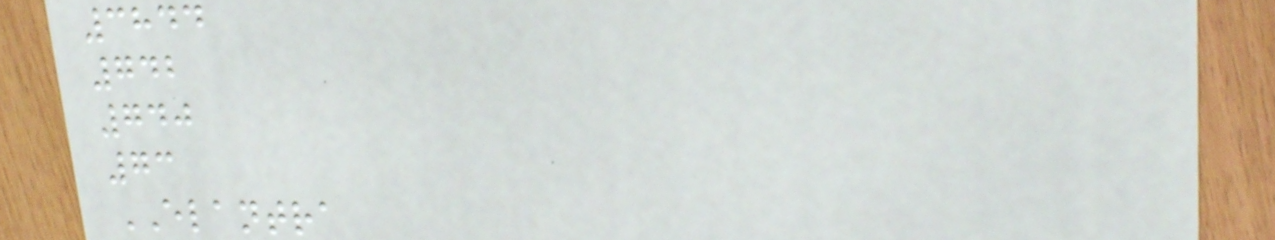3844
742
740
73
ELANTRA
